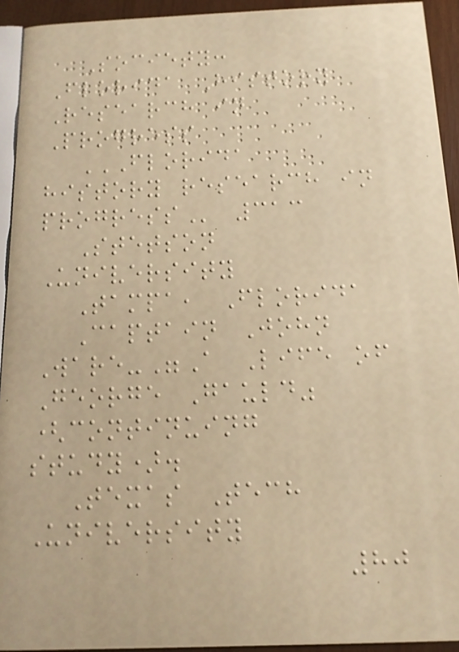Society:
Florida History
Research in
Progress
FLORIDA
HISTORY RESEARCH IN
PROGRESS 313
Stetson
University
Tampa, Florida
Captain John
Ware-"A Life of
George Gauld"
(continuing
study).
Texas Tech
University
80
